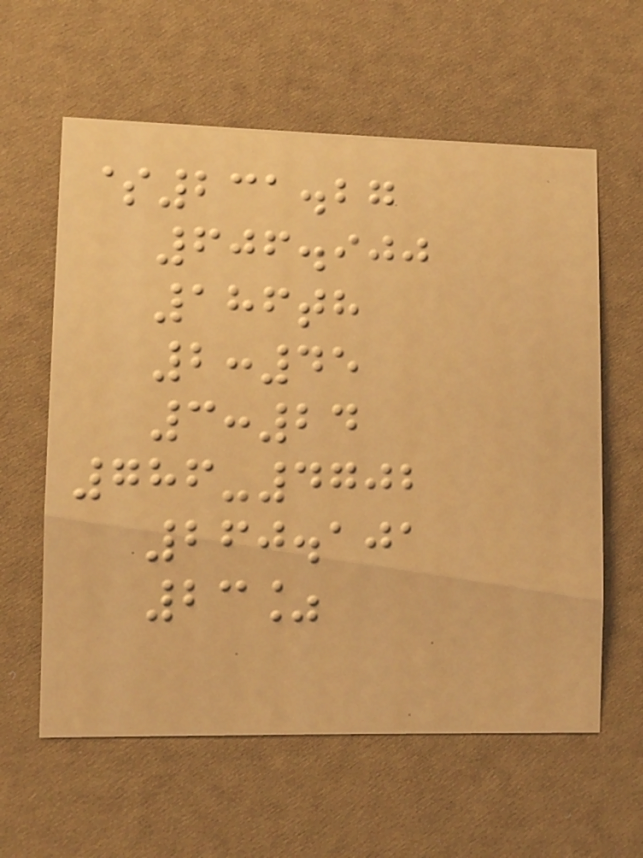$231.27
606.900
186th
2:45
3:24
786-4702
260.101
23%
